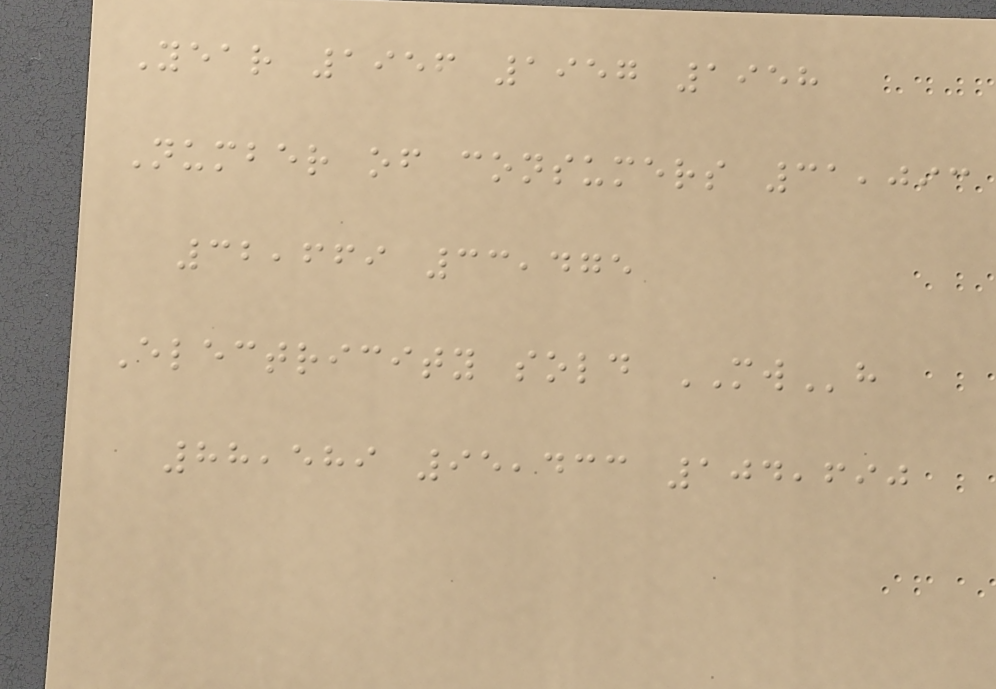Year 1956 1957 1958
Number of consumers 31,093
32,669 33,475
Electricity sold MWh
88,589 95,433 104,690
